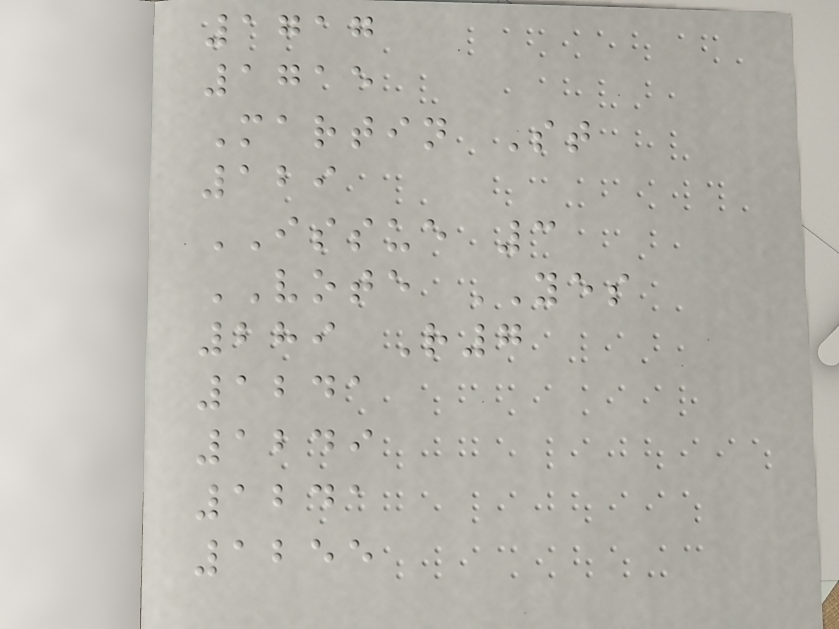1717
1715
Martin St
129
ISSUE 3
VOTE YES
289 R7
1241
1249
1241
1255
